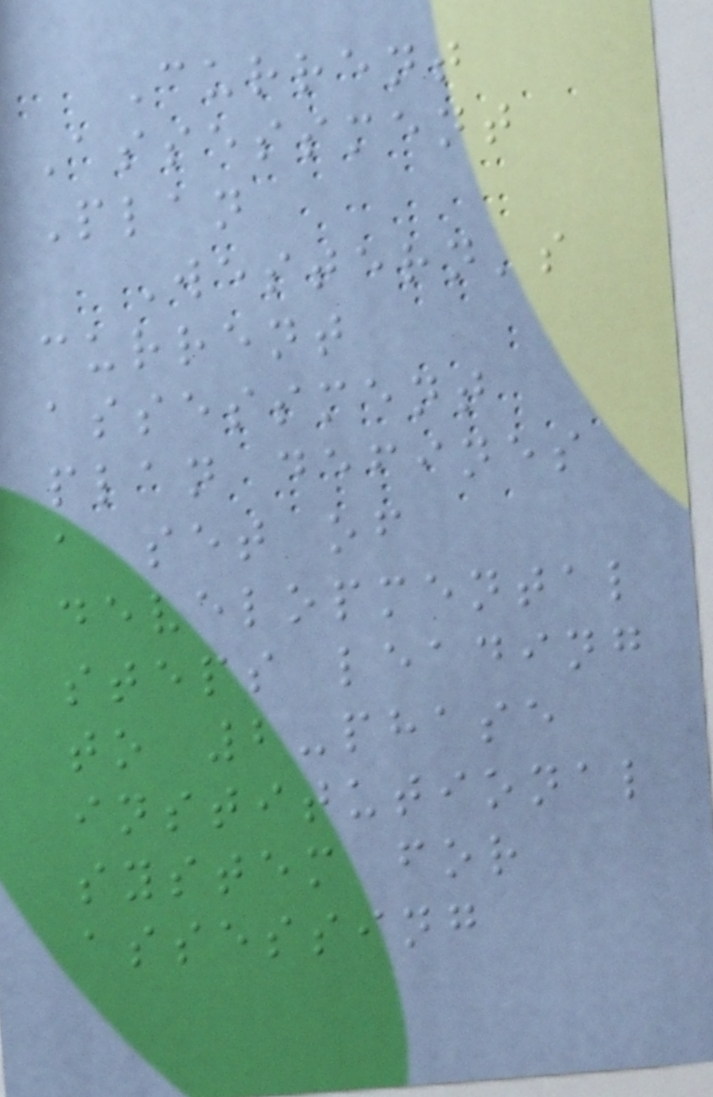Current
Assessment
Plan
Western's
current
assessment
plan defines
a set of
developmental
steps leading
to 2-phase
institutional
system for
assessing
